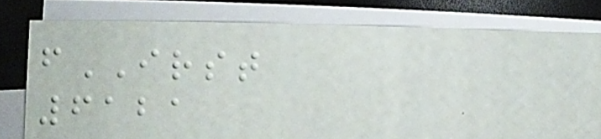fIRST
6121
